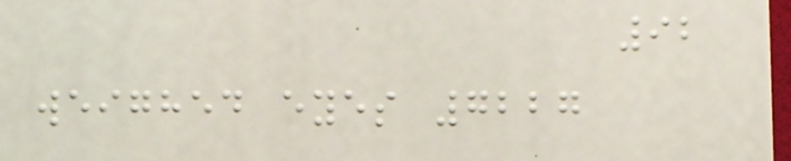92
weighed eyes 7227
